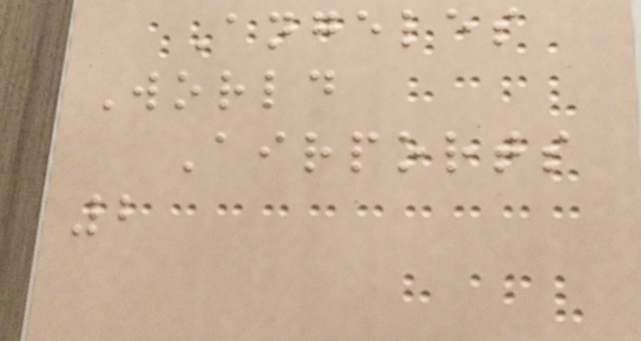Angeles
World
Airports
2
